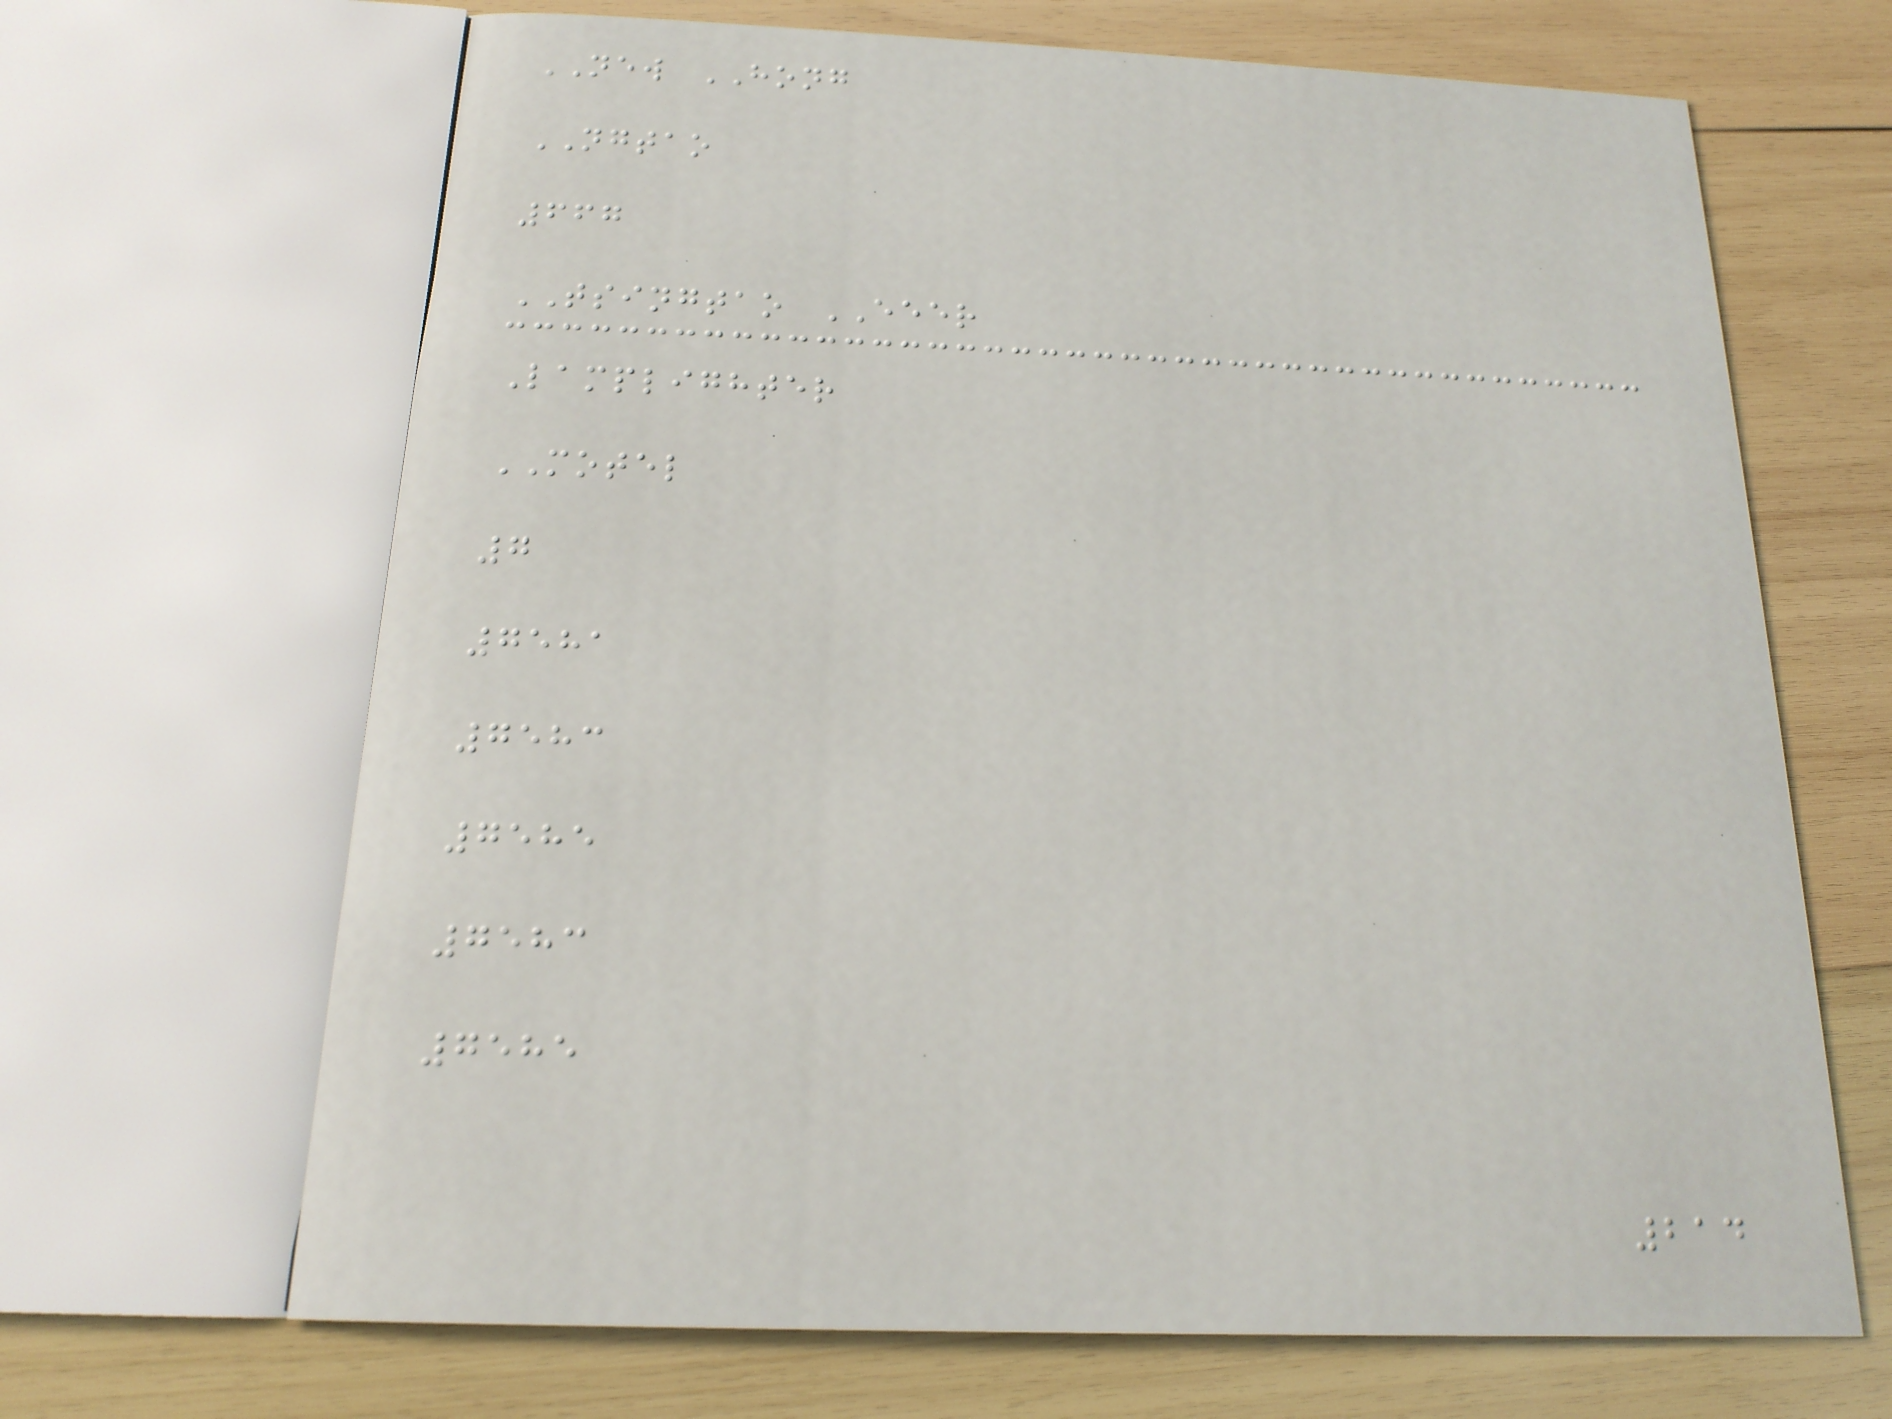NEW HONG
NGTAO
667
TSINGTAO EEER
Lamplighter
MOTEL
7
7581
7583
7585
7583
7585
214
